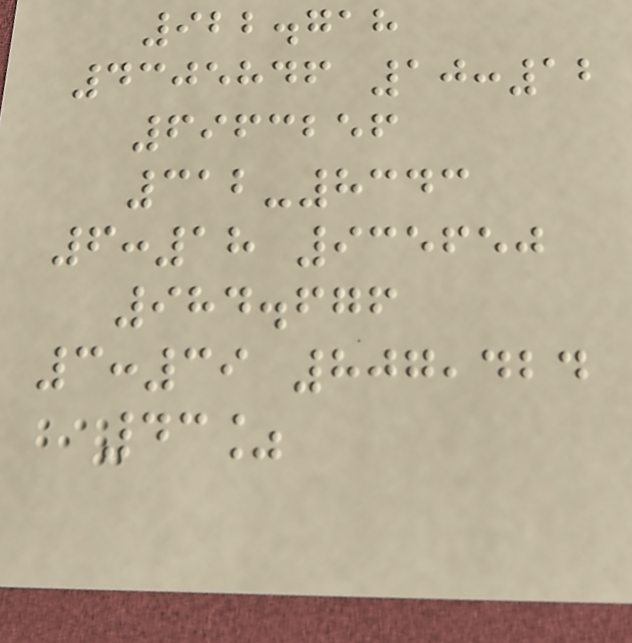922.718
4305846 10:12
6963256
312-8343
6:18 935650
984.676
3:39 807,424
43%
